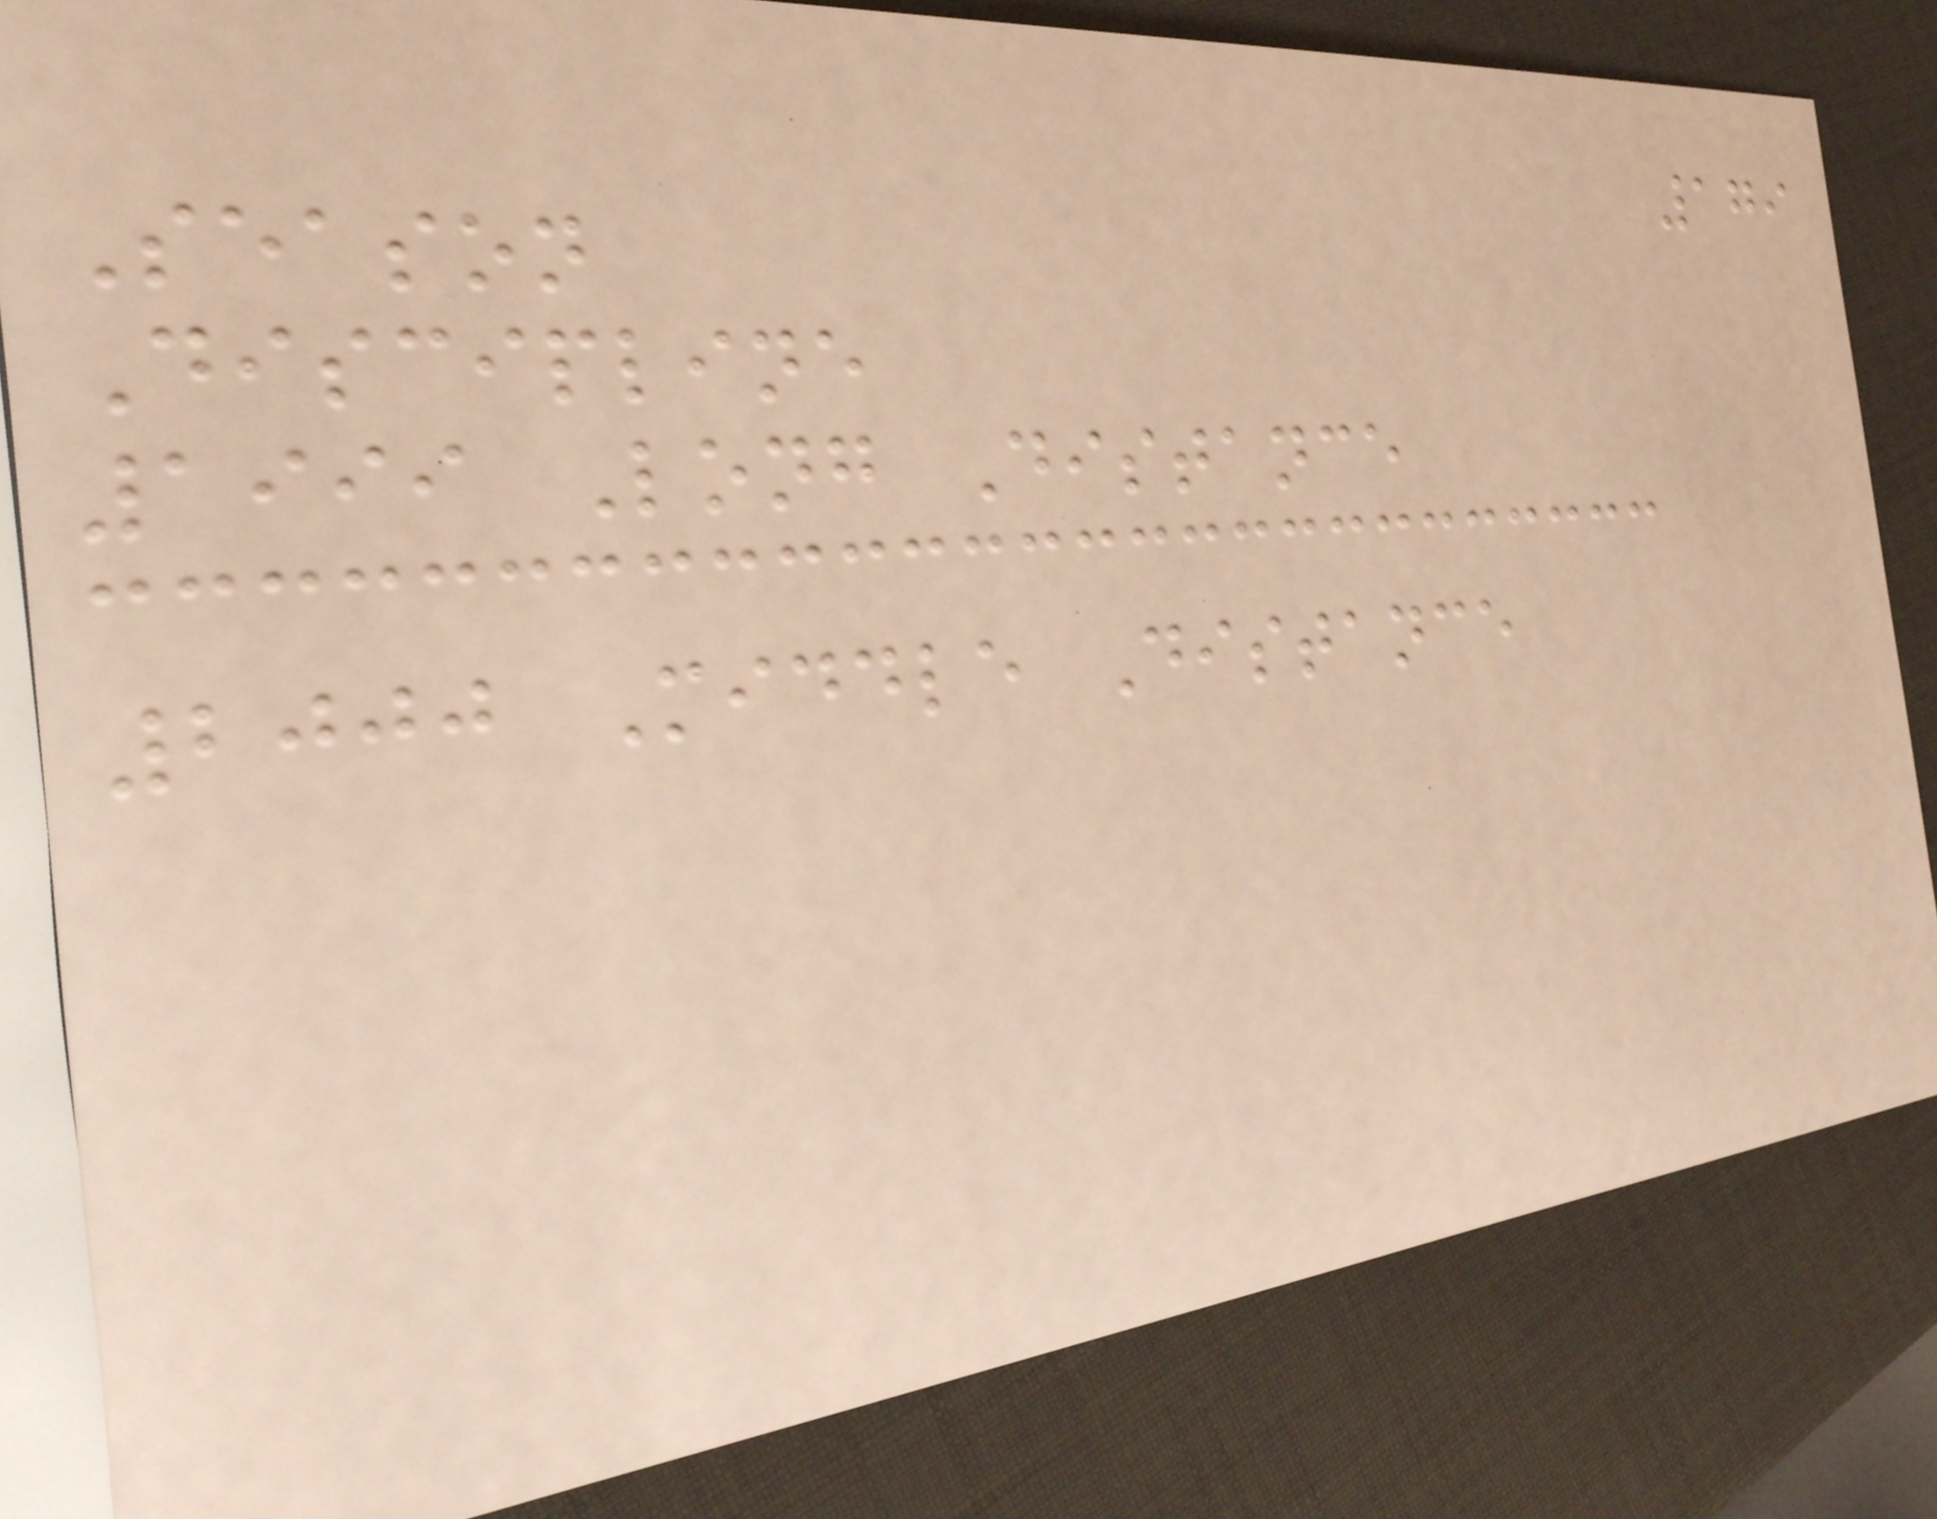179
Season
Discipline
1999 Long Distance
2000 Middle Distance
